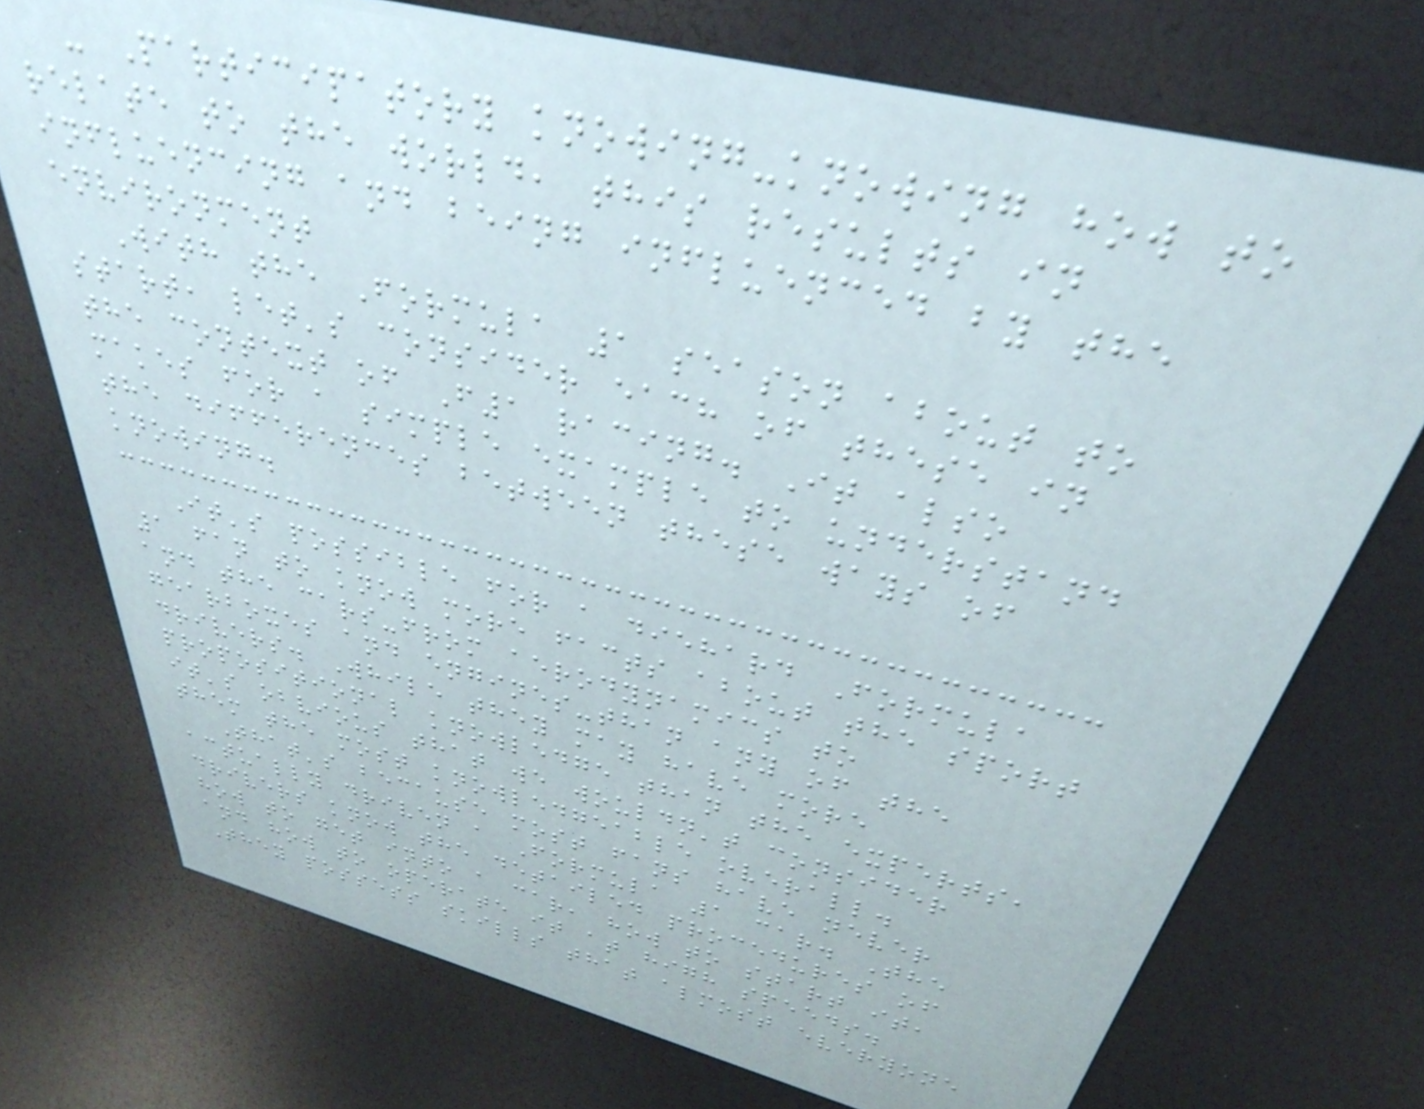- Participatory knowing-knowing how to
relate to the world, this results in
influencing and being influenced by the
environment
With the Formula 1 season about to
start, let's consider each of these in
the context of F1 racing. It also
makes for a simple example to understand
the differences between these ways of
knowing.
It's possible for a diehard Formula
1 fan to know more facts about the sport
and the cars-from aerodynamics to
gearboxes and engines-than any of the
drivers. While they may have more
propositional knowledge than the experts,
it's obvious that we wouldn't consider
them the most knowledgeable overall.
That's because most fans have never
actually driven a Formula 1 car. The
drivers know the detailed procedures of
how to get into a car, how to start it,
and how to operate it at high speeds.
They possess skills that almost everyone
